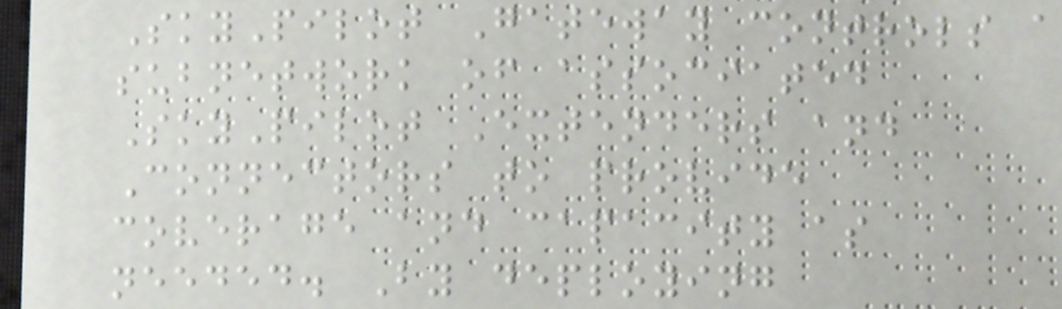SkyPilot Gateway controls a
subnetwork of associated
SkyPilot Extenders and
Connectors to provide
coverage and capacity as
needed. By deploying
